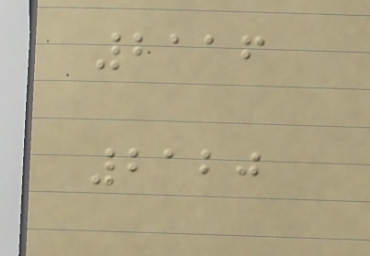2116
2120
